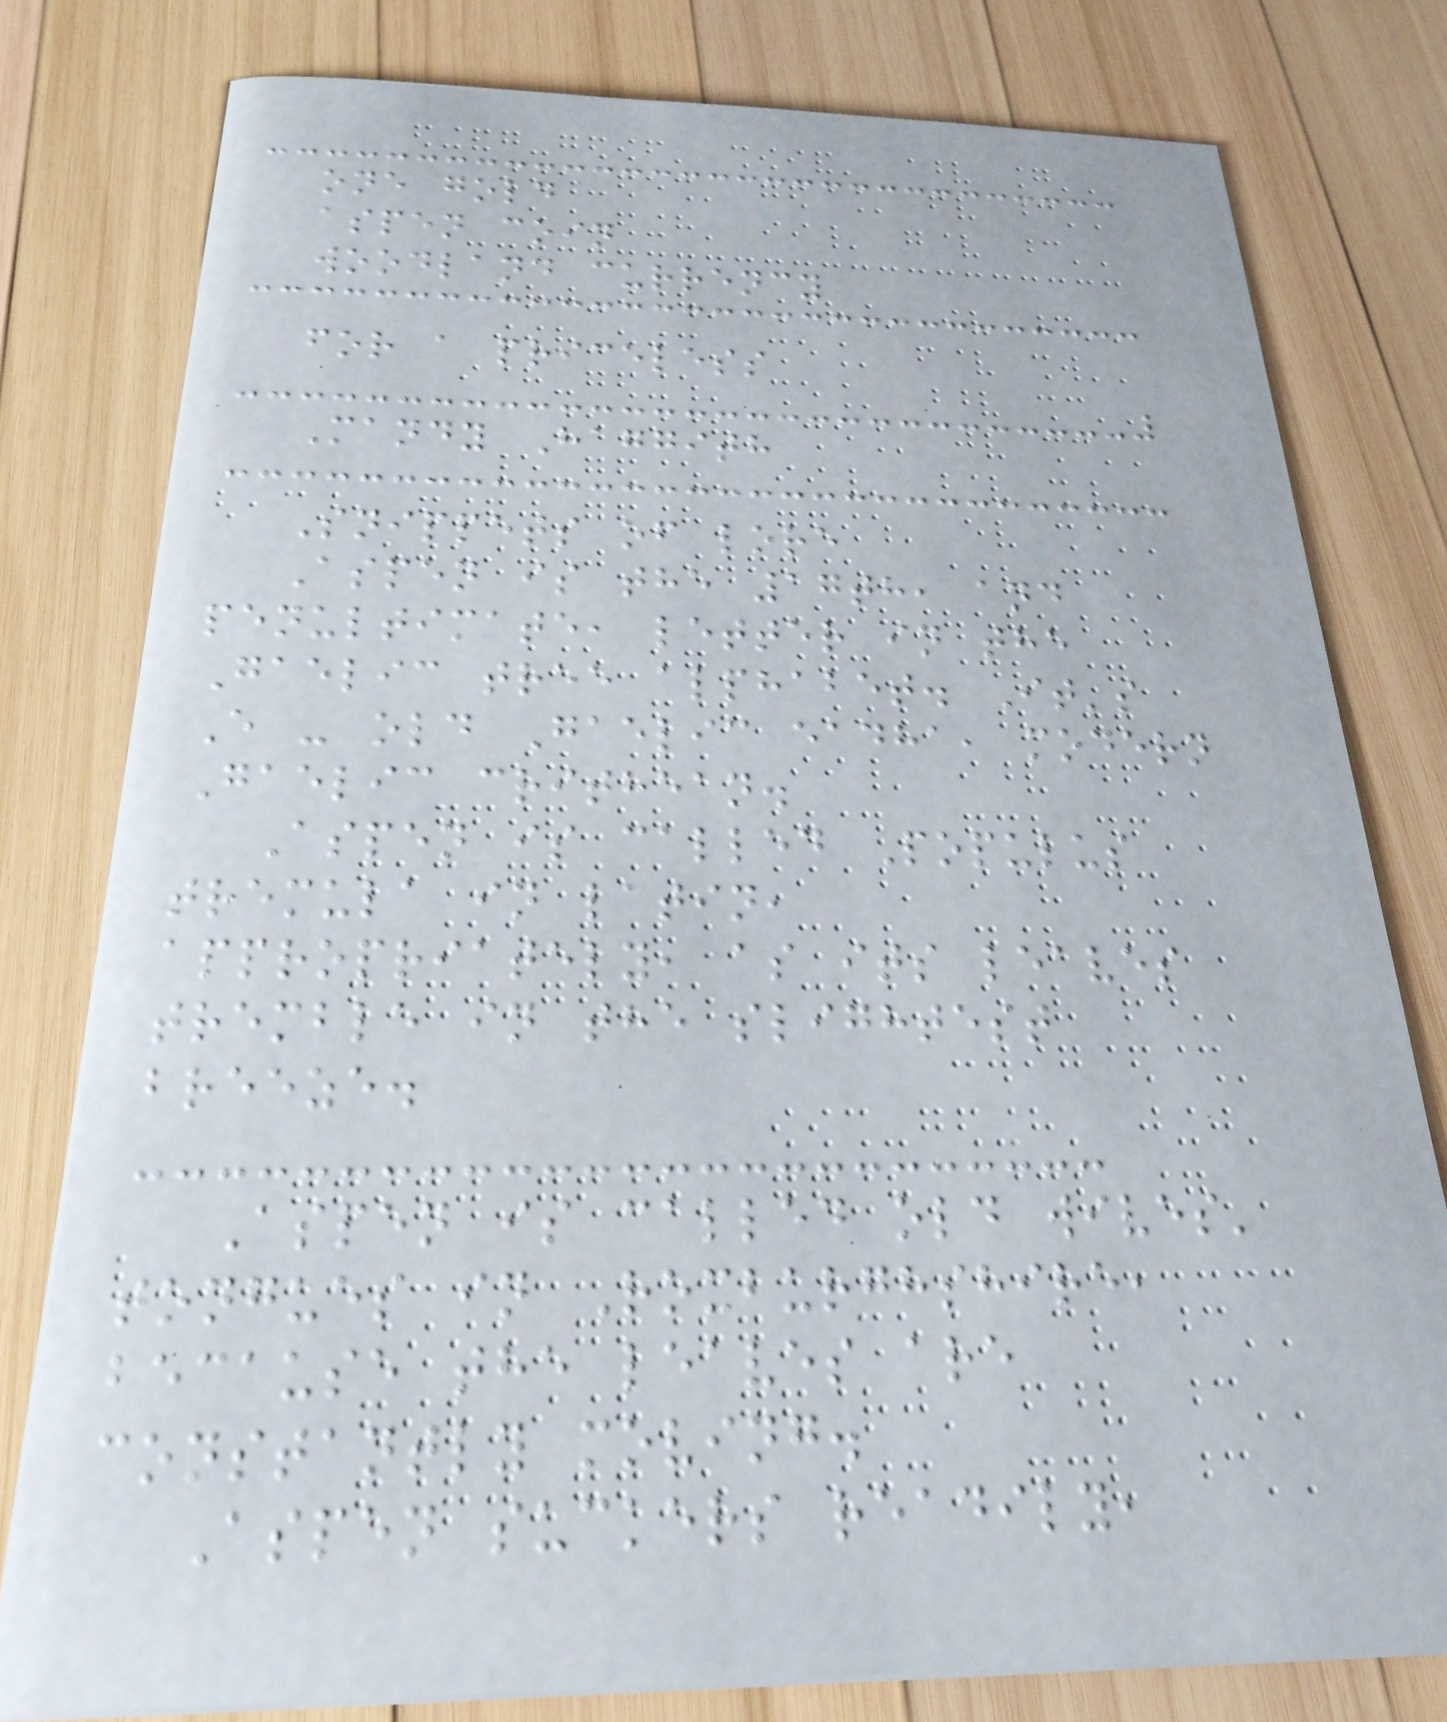one gold
aspen coin
woodland currency
for a priceless
Mandy Haggith
Snippets of lore
Aspen is the 17th, and
penultimate, letter in the
Gaelic tree alphabet. It's
E - old Gaelic eadha, modern
Gaelic crithean.
Aspen is called Populus
tremula in latin,
appropriately, as its leaves
tremble in the slightest
breeze.
Aspen is called old wives'
tongues in Roxburghshire,
because the leaves are
constantly moving.
Aspen suckers readily,
